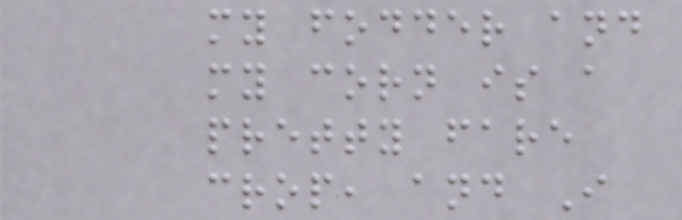my fodder and
my corn is a
pretty fare
crop, and I
